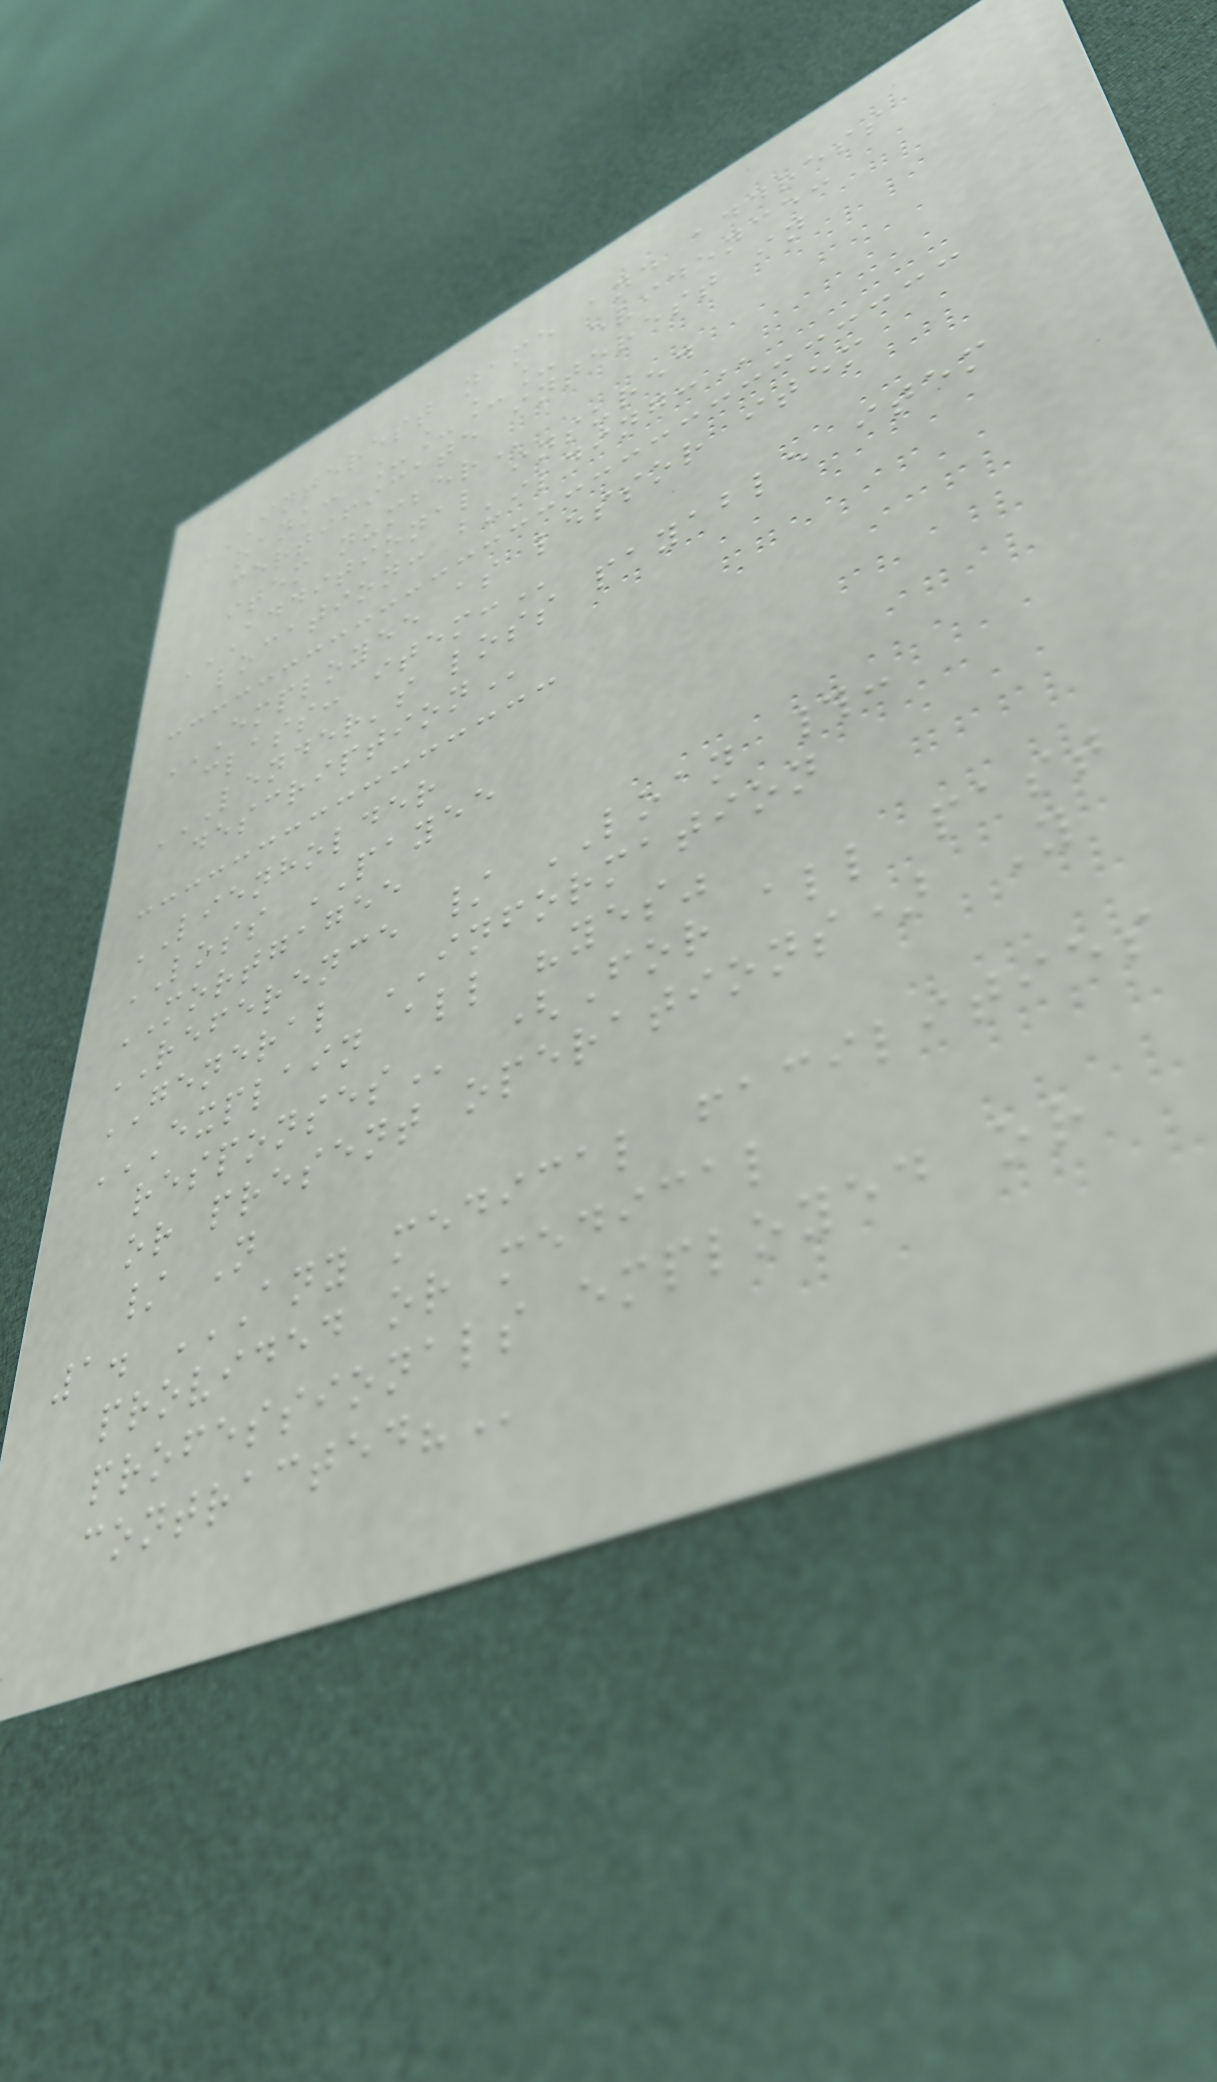INTEREST NAME AND ADDRESS
RANK: ____ EVIDENCE:
CERTIFICATE INTEREST IN
ITEM NUMBER
ADDITIONAL INSURED
LOCATION: BUILDING:
EMPLOYEE AS LESSOR ITEM
CLASS: ITEM:
LENDER'S LOSS PAYABLE ITEM
DESCRIPTION
LIENHOLDER
LOSS PAYEE
MORTGAGEE
REFERENCE / LOAN #:
GENERAL INFORMATION
EXPLAIN ALL "YES"
RESPONSES (For all past
or present operations) Y
/ N
1. ANY MEDICAL FACILITIES
PROVIDED OR MEDICAL
PROFESSIONALS EMPLOYED OR
CONTRACTED?
